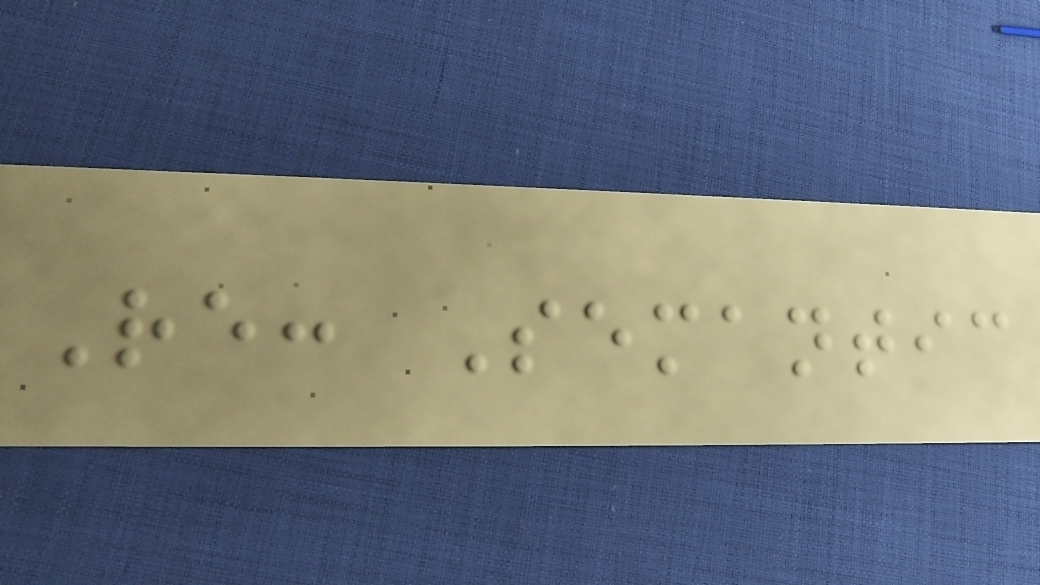Re: Semantic
